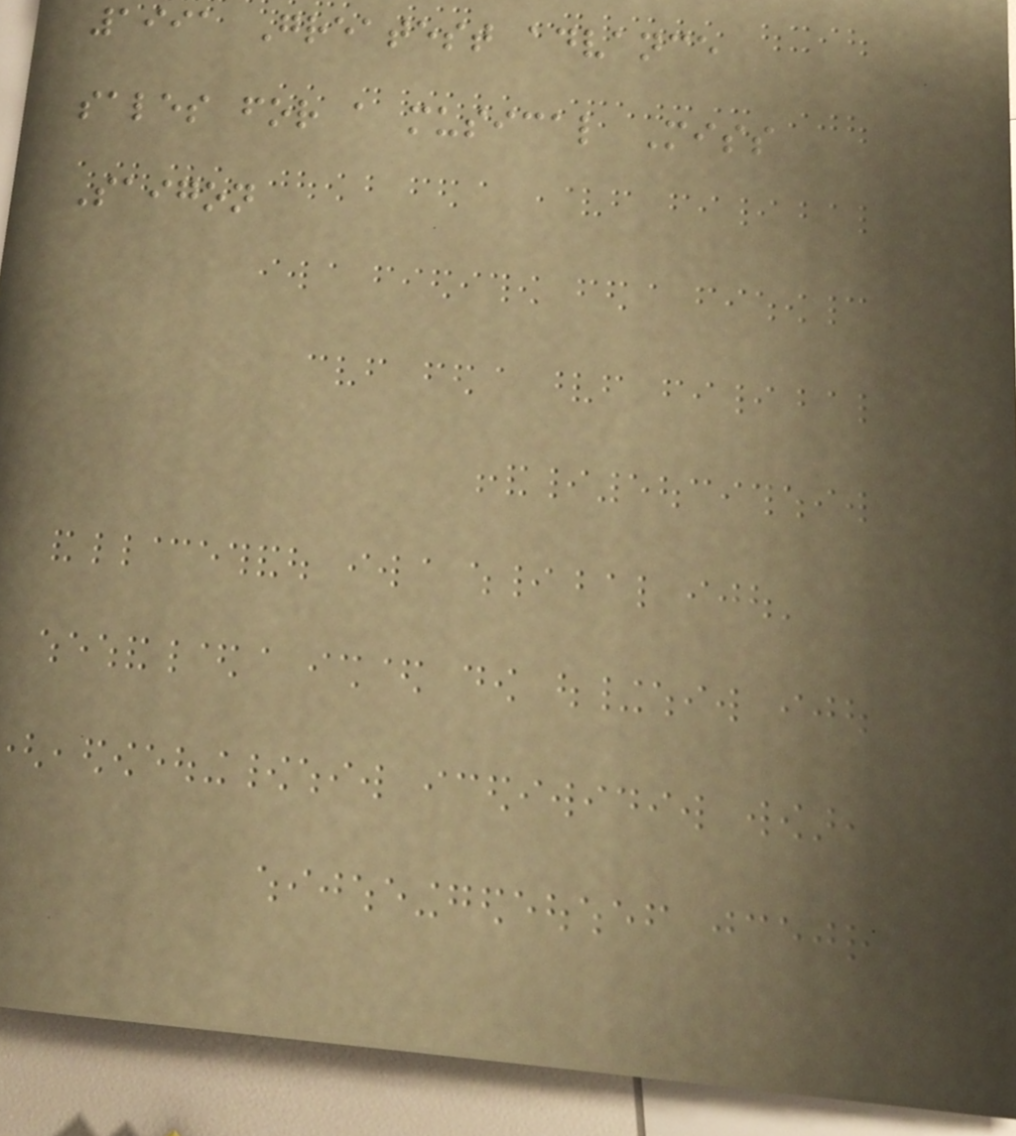1991 Greatest advance
sales for a musical Miss
Saigon
